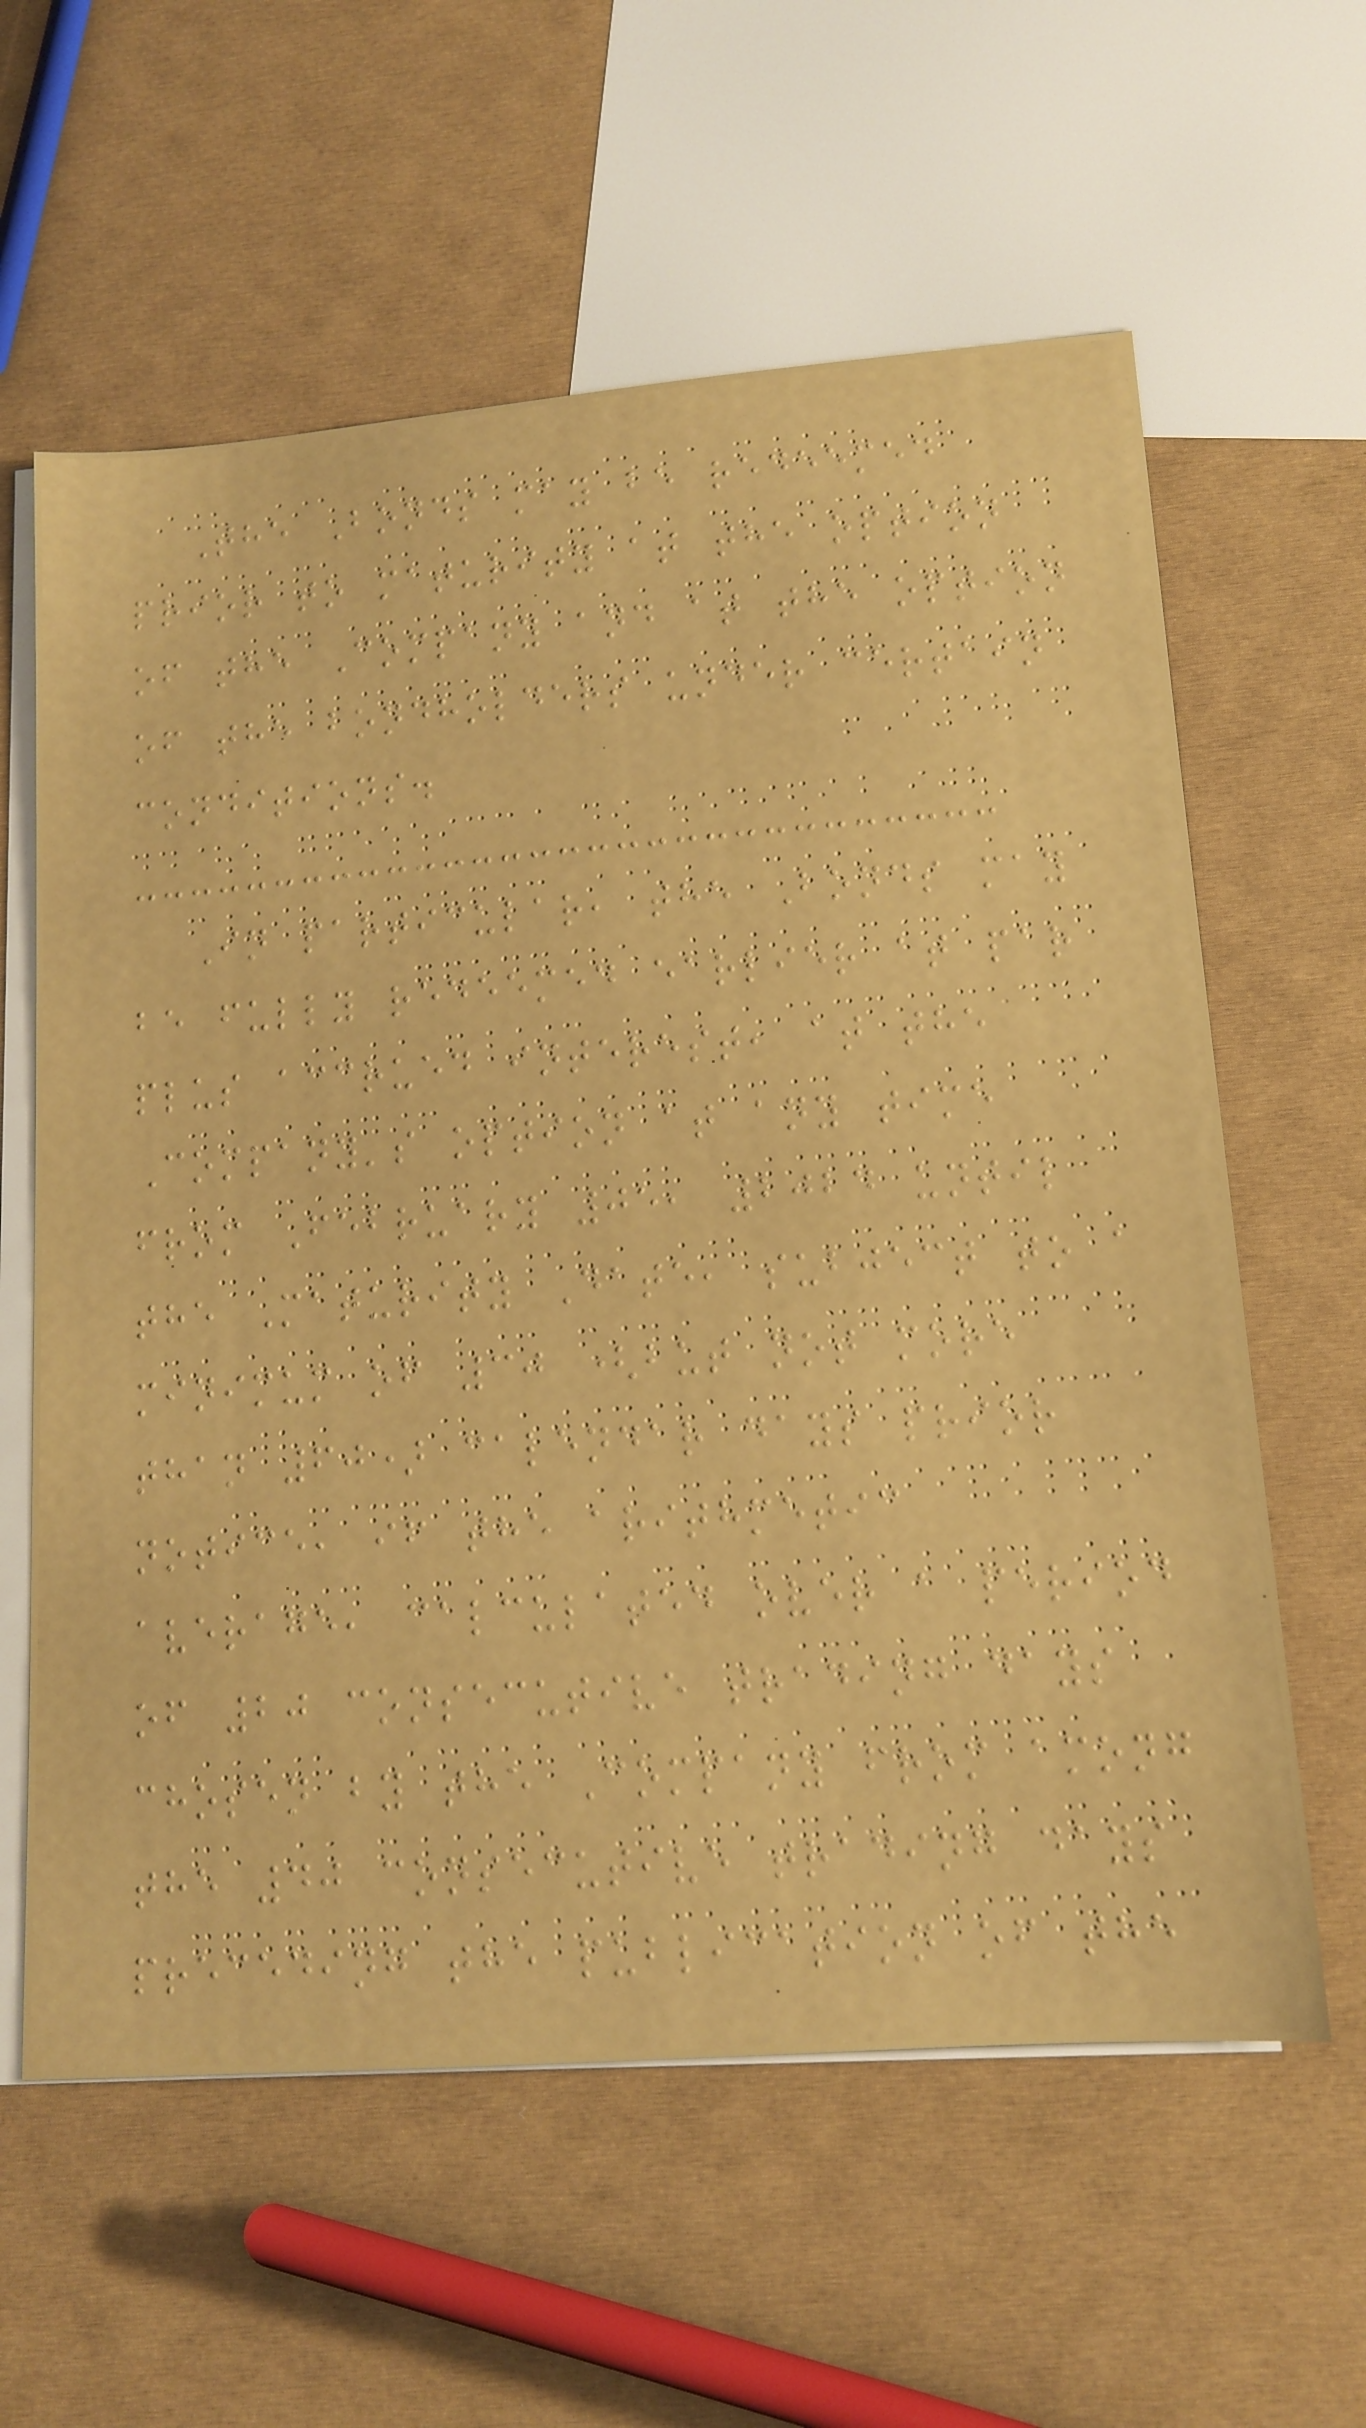The Bonds may be redeemed
prior to maturity at the option
of the Company and at the option
of the bondholders under certain
conditions.
In particular, the Bonds may
be fully redeemed earlier at par
plus accrued interest, at the
Company's option at any time
from February 05, 2024 until
the Maturity Date, subject to a
minimum of 30 (but not more
than 60) calendar days prior
notice, if the arithmetic
average, calculated over a period
of 20 consecutive trading days
chosen by the Company from among
the 40 consecutive trading days
preceding the publication of the
